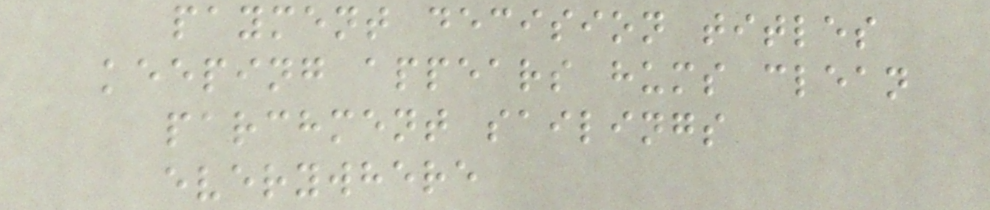payment decision titles
keeping appears hums clean
parchment sailings
everywhere
